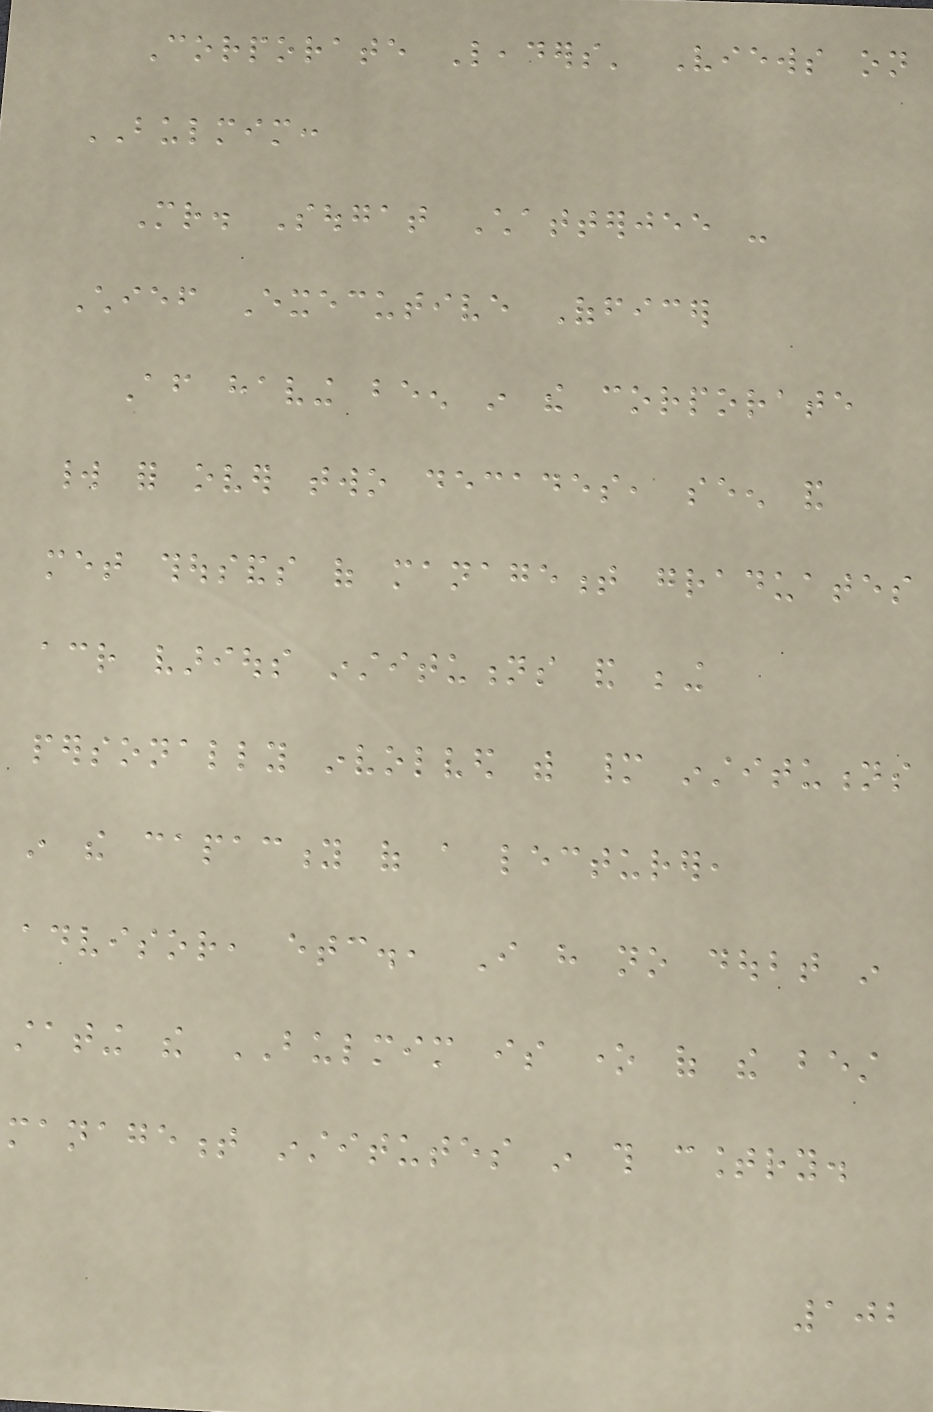Corporate Leaders' Views on
BULMIM:
Mr. Sougat Chatterjee -
Chief Executive Officer
After having been in the corporate
world for over two decades, seen and
met thousands of management graduates
across various institutions and being
personally involved with many institutions
in the capacity of a lecturer,
advisor, etc., I have no doubt in
stating the BULMIM is one of the best
management institutes in this country.
102
